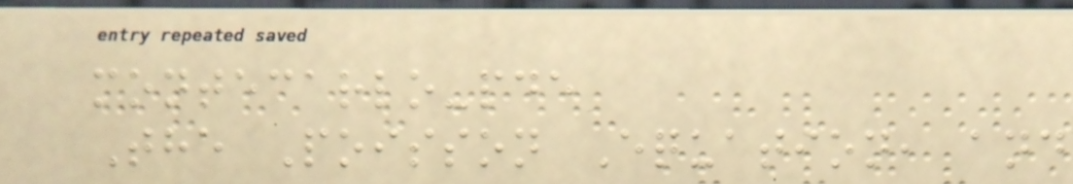montecarlo-pde
The Poisson Equation, and
